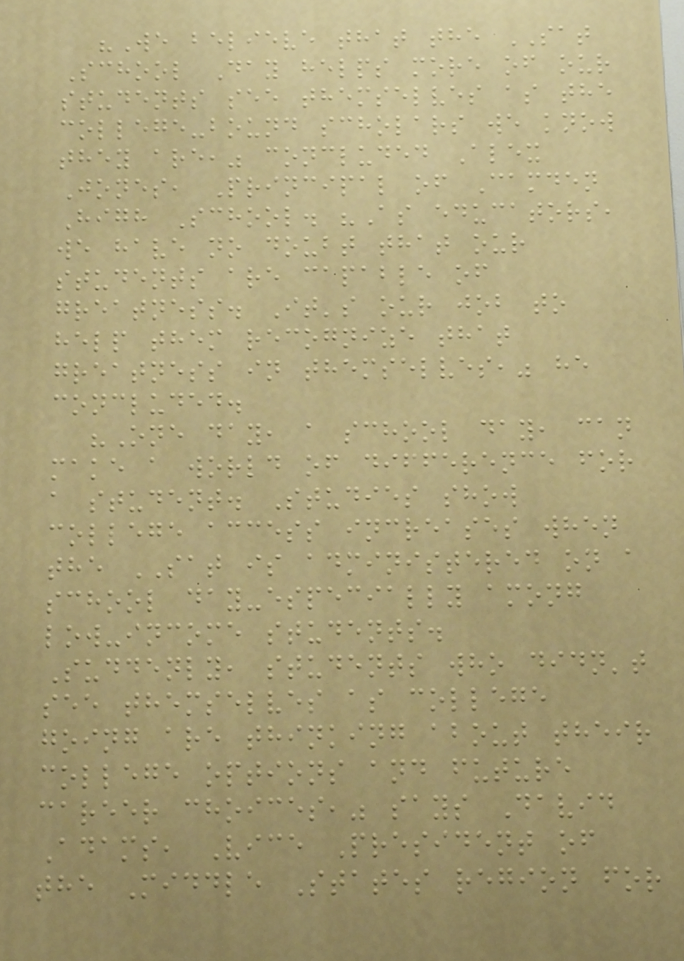"We believe that the SAT
School Day helps more of our
students see themselves as the
college-bound scholars we know
they are," concluded Alex
Jones, Principal of Camden
High School. "As educators,
we have no doubt that our
students are capable of
greatness. It's our job to
help them recognize that
greatness in themselves," he
concluded.
"One day, a school day, can
make a world of difference for
a student. Studies show
college access increases when
the SAT is administered on a
school day-especially among
low-income students.
Suddenly, students who didn't
see themselves as college
going are thinking about their
college options and future
career choices," says David
Adams, Vice President of
the Middle States region for
